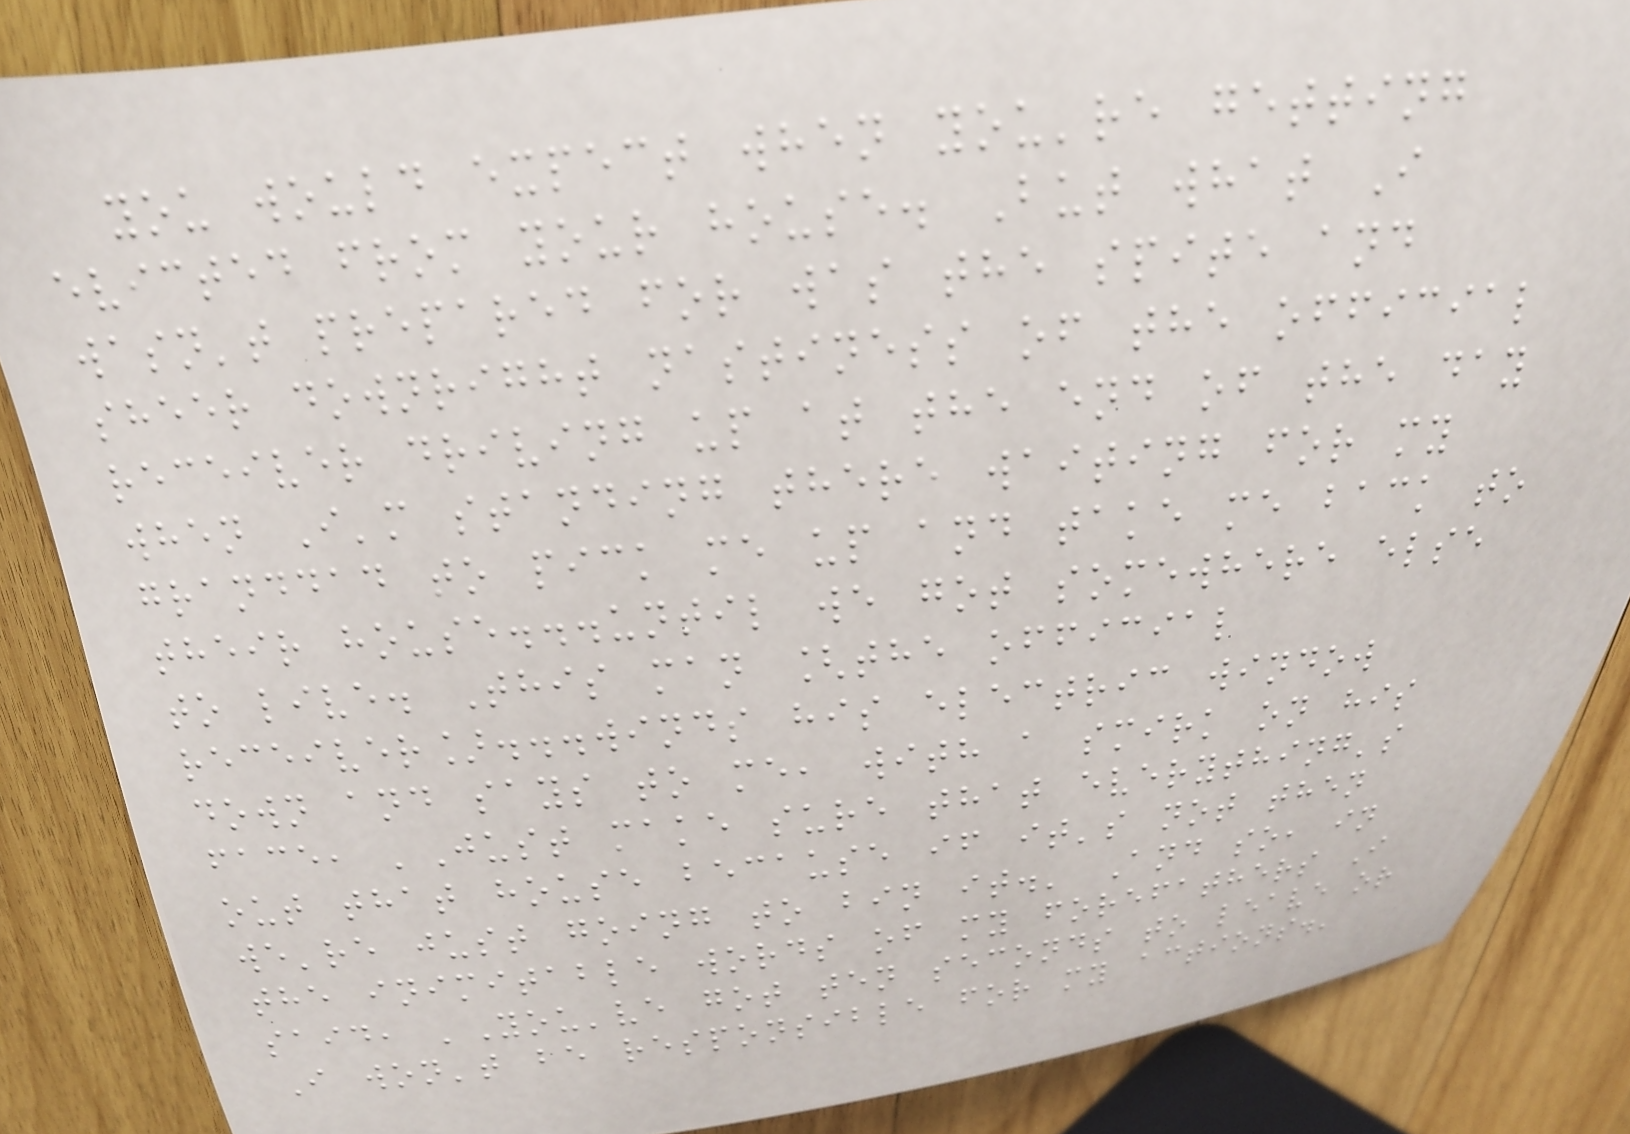you would expect when you're getting
evicted from your house. But what I
wasn't prepared for was the spite and
sheer downright nastiness of the official
receiver driving up at the end of the day
when I'm standing there waiting for my
granddad to pick me up and take me back to
their house...until we got somewhere else
to live. This man [the official
receiver]...winds his electric window
down and says to me, with a smirk on his
face, 'Just make sure that everything's
out that house because if it's not then
we're just going to bin it.' And so, in
the inimitable words of my forefathers I
said, 'You've got ten seconds to leave or
I won't be responsible for my actions.'
